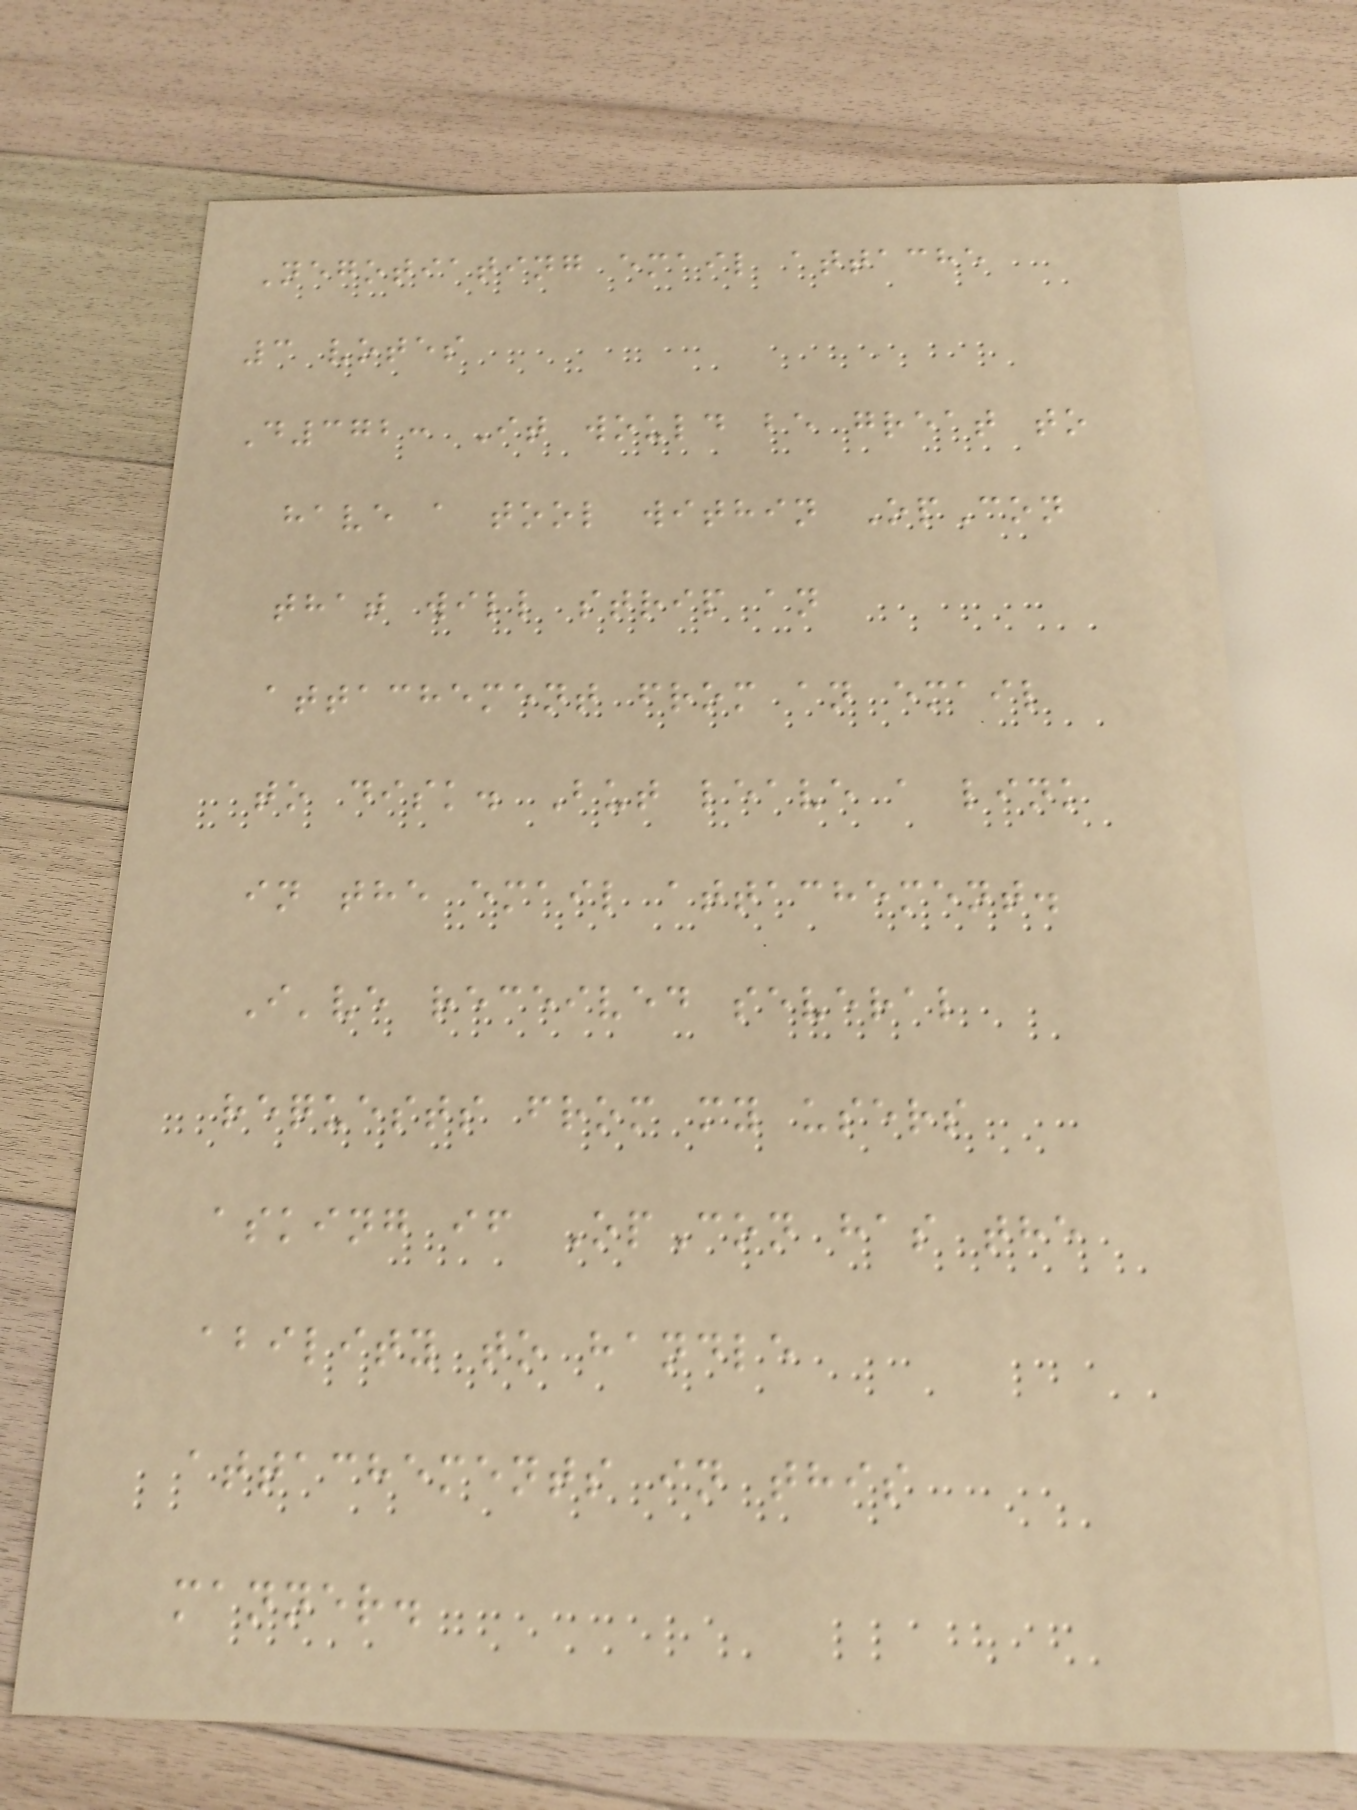Negotiating email attache
3 votes
D372: It would be great to
have a tool within OpCon
that will strip an
attachement from an email
to disk. But leave a link
in the email attachement.
I've received several
requests from my users
asking if OpCon has the
ability to handle
attachements in this
manner.
